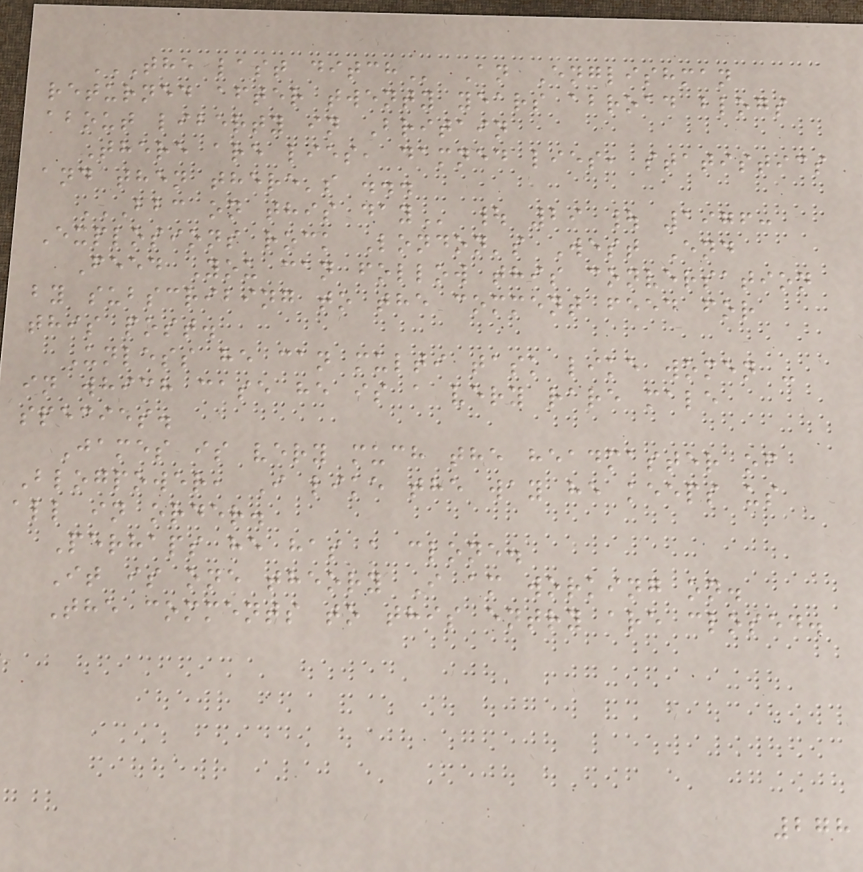THE LAST DITCH An Englishman
returned after twenty years abroad blogs
about liberty in Britain
There are lies, damned lies, statistics
and then there's ...
BBC ON THIS DAY | 29 | 1976:
Explosions rock London's West End
Feed You can follow this conversation
by subscribing to the comment feed for
this post.
Unless he can multi task like women -
in which case he is a very rare male
species.
James is very much the headmaster of
Blogpower, I like the way he keeps us
all in order.
Perhaps he has a clone.
It is one theory I am working on.
The comments to this entry are closed.
278
